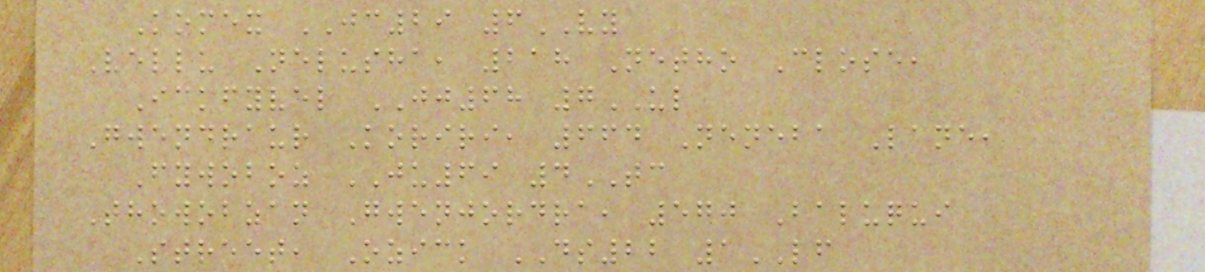Komex JC29 6VY
Vellu Nelusha, 218 Netho Close,
Ickfyvel JJ68 7UL
Gwendraur Koriri, 664 Neneba Lane,
Fywoboz JU69 4TC
Thowobzan Gwenjordra, 570 Baluqui
Street, Ozick DS22 1LF
